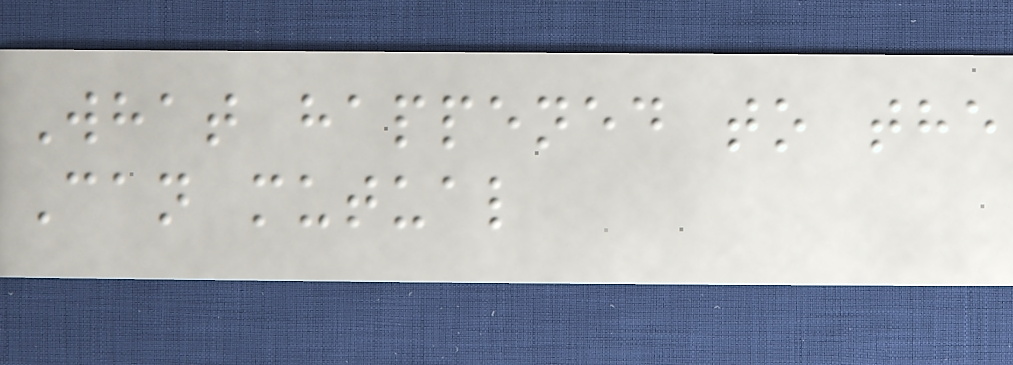What happened to the
Can mutual
